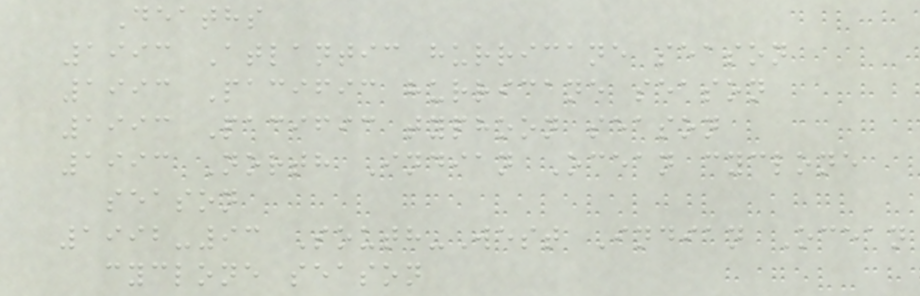Deaths
1993 Atlantic hurricane season
1993 Pacific hurricane season
1993 Pacific typhoon season
1993 North Indian Ocean cyclone
season
1992-93 South-West Indian Ocean
cyclone season
